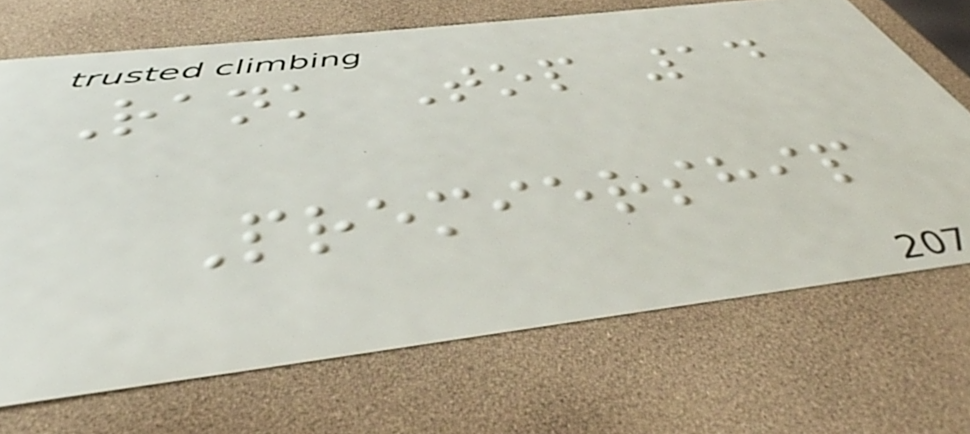Rank Top 14
Premiership
